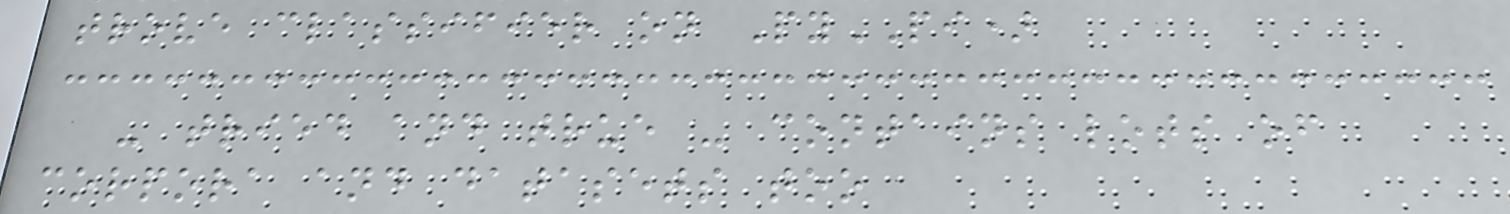trove classifier on PyPI)
- tried and true - contains lots of
corpora and datasets too
